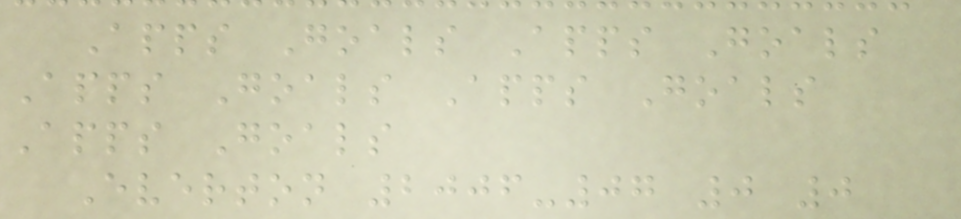Apps Goals Apps Goals
Apps Goals Apps Goals
Apps Goals
Everton 2006-07 0 0
